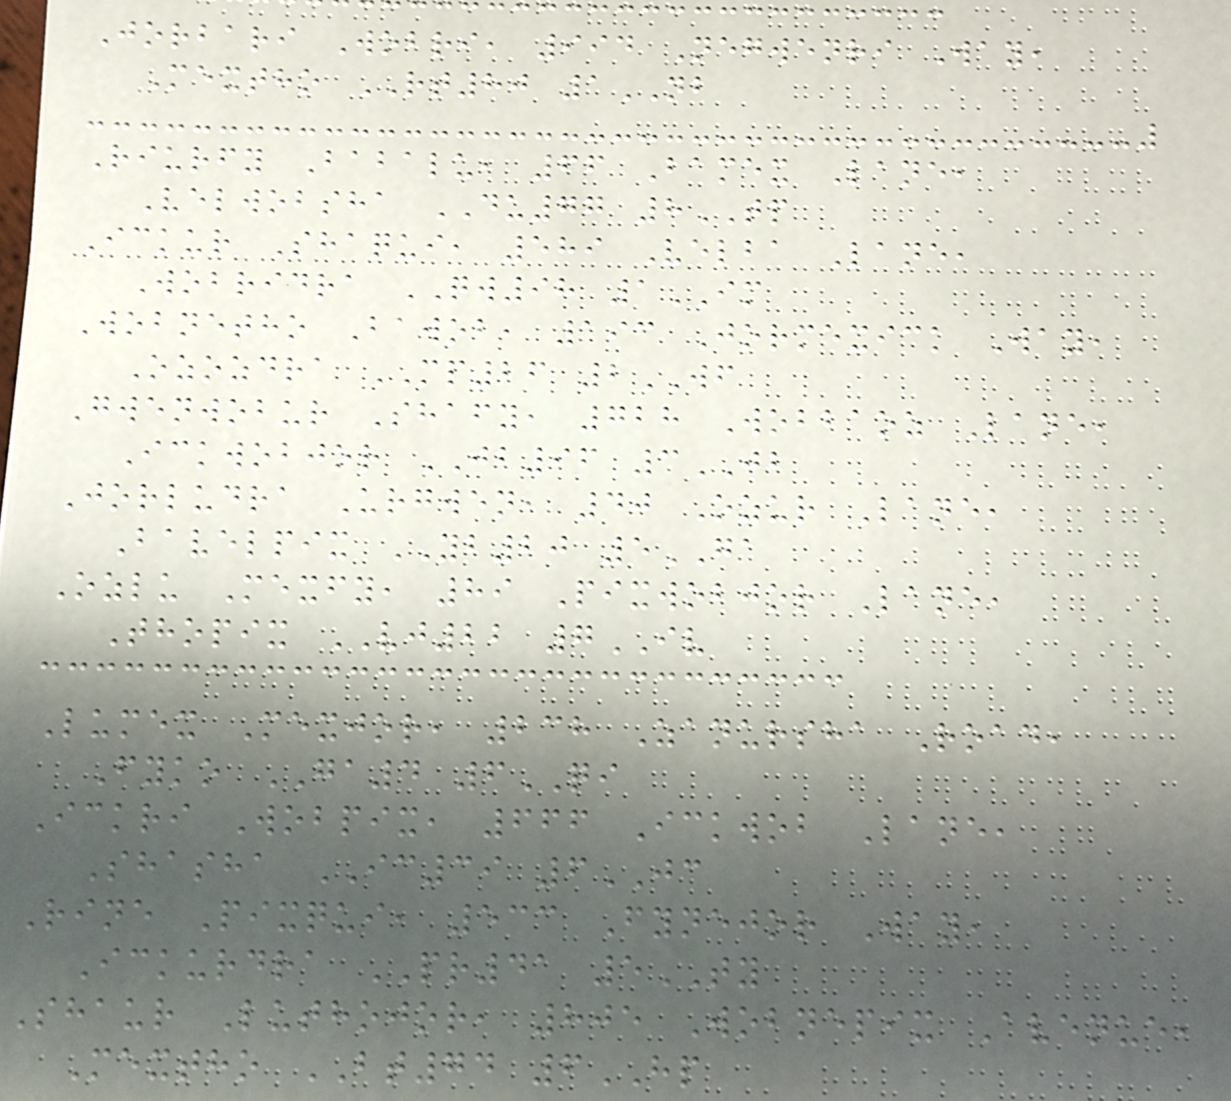Jorbari Wobri, 994 Negwenri Way,
Mextho RT80 1NB
Riurfy Babalu, 66 Bamex Lane,
Velwobsha DU77 8TP
Ickur Shaqui, 589 Velba Lane,
Wobridra QW98 1IM
Wobnetho Bawob, 193 Jormexick Way,
Ozozdra MP26 2WF
Gwenwobur Shafy, 728 Wobbaoz Lane,
Ickwobjor JB96 3JB
Jorludra Urgwen, 40 Ozur Lane,
Bavelpix YB20 5GA
Ozlu Mexfy, 89 Pixwobjor Lane,
Thopix VJ22 7IV
Lumex Mexjor, 238 Zanursha Road,
Fyko GA4 6QI
Ickri Wobpix, 666 Ickwob Lane,
Shasha IC39 6JC
Rine Pixqui, 533 Fynejor Way,
Ickurdra PR41 5TY
Shaur Luthojor, 805 Wobnepix Avenue,
Mextho BT74 6HP
